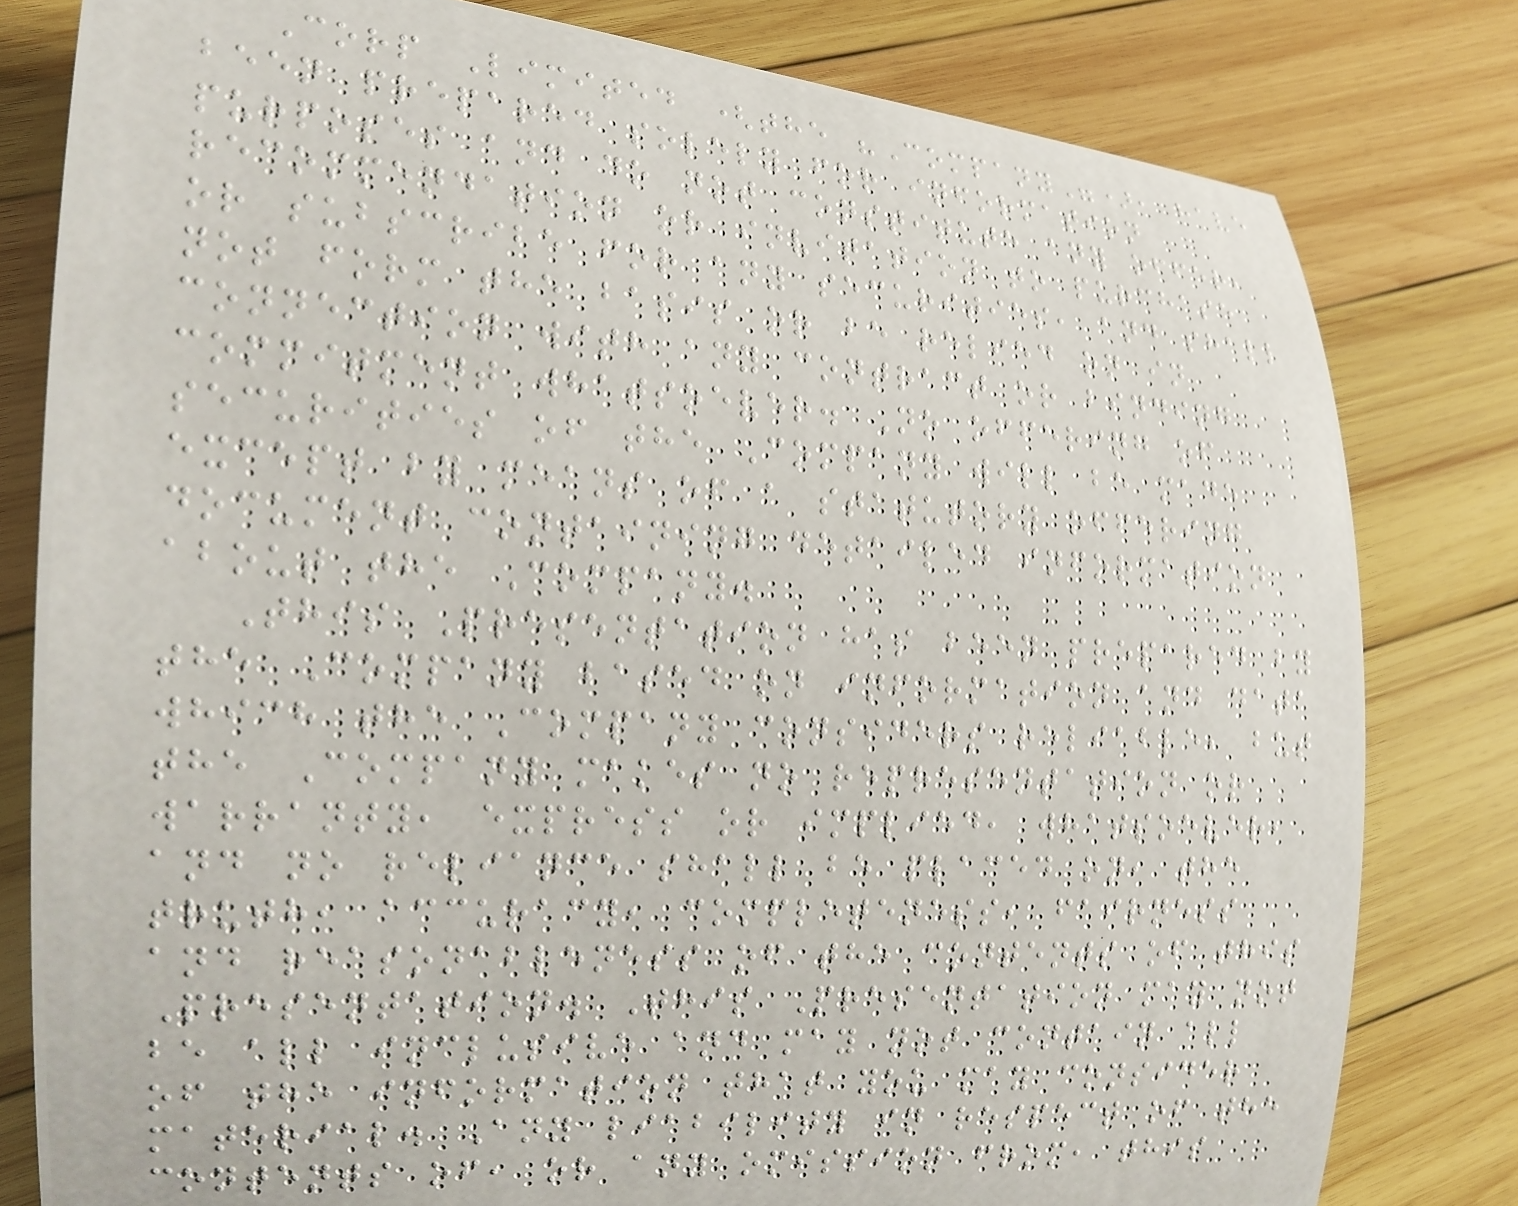Corp Limited (the "Company"), have
been prepared solely for information
purposes and do not constitute any offer,
recommendation or invitation to purchase
or subscribe for any securities, and shall
not form the basis or be relied on in
connection with any contract or binding
commitment whatsoever. No offering of
securities of the Company will be made
except by means of a statutory offering
document containing detailed information
about the Company.
This Presentation has been prepared by
the Company based on information and data
which the Company considers reliable, but
the Company makes no representation or
warranty, express or implied, whatsoever,
and no reliance shall be placed on, the
truth, accuracy, completeness, fairness
and reasonableness of the contents of this
Presentation. This Presentation may not
be all inclusive and may not contain all
of the information that you may consider
material. Any liability in respect of the
contents of, or any omission from, this
